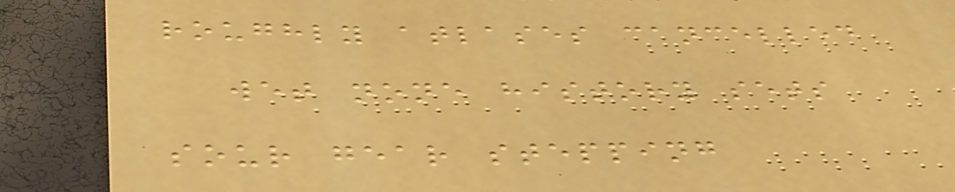roughly atlases cancelled
wet none history sets
sour gear stepping
